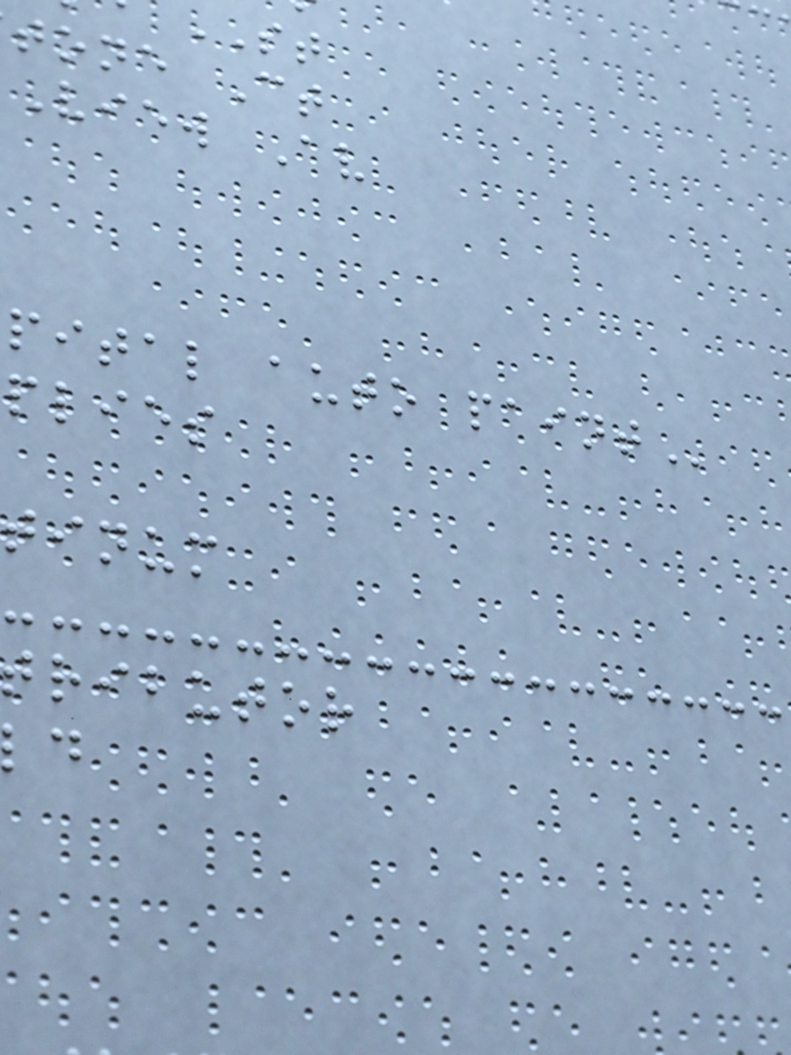tone Ct
View Av
pital auto
plies
tinum
ributor
